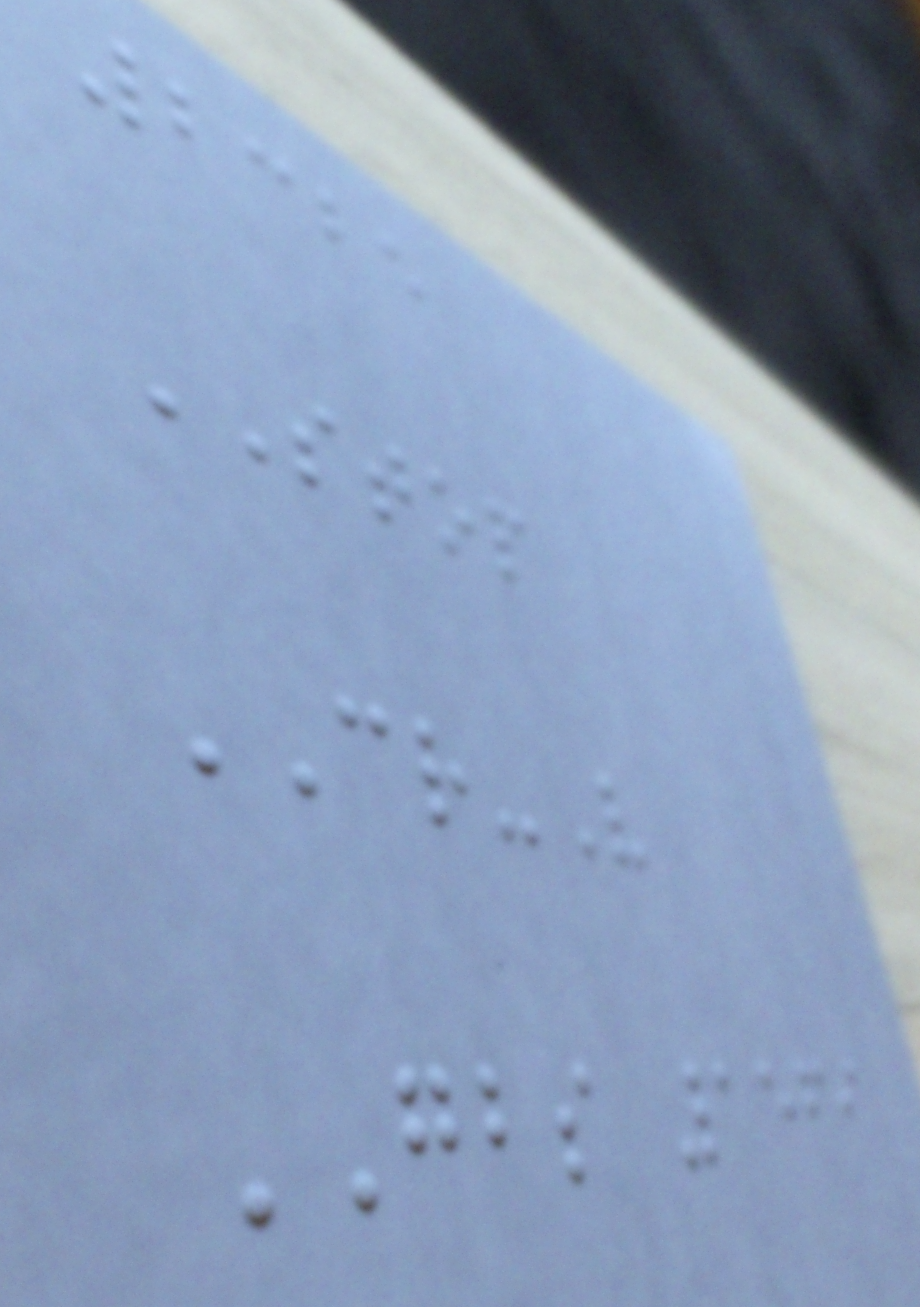2325
STOP
CR-V
GBS 1569
